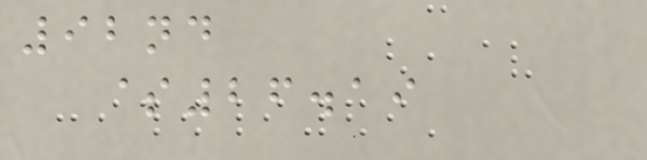92nd
$26.19
